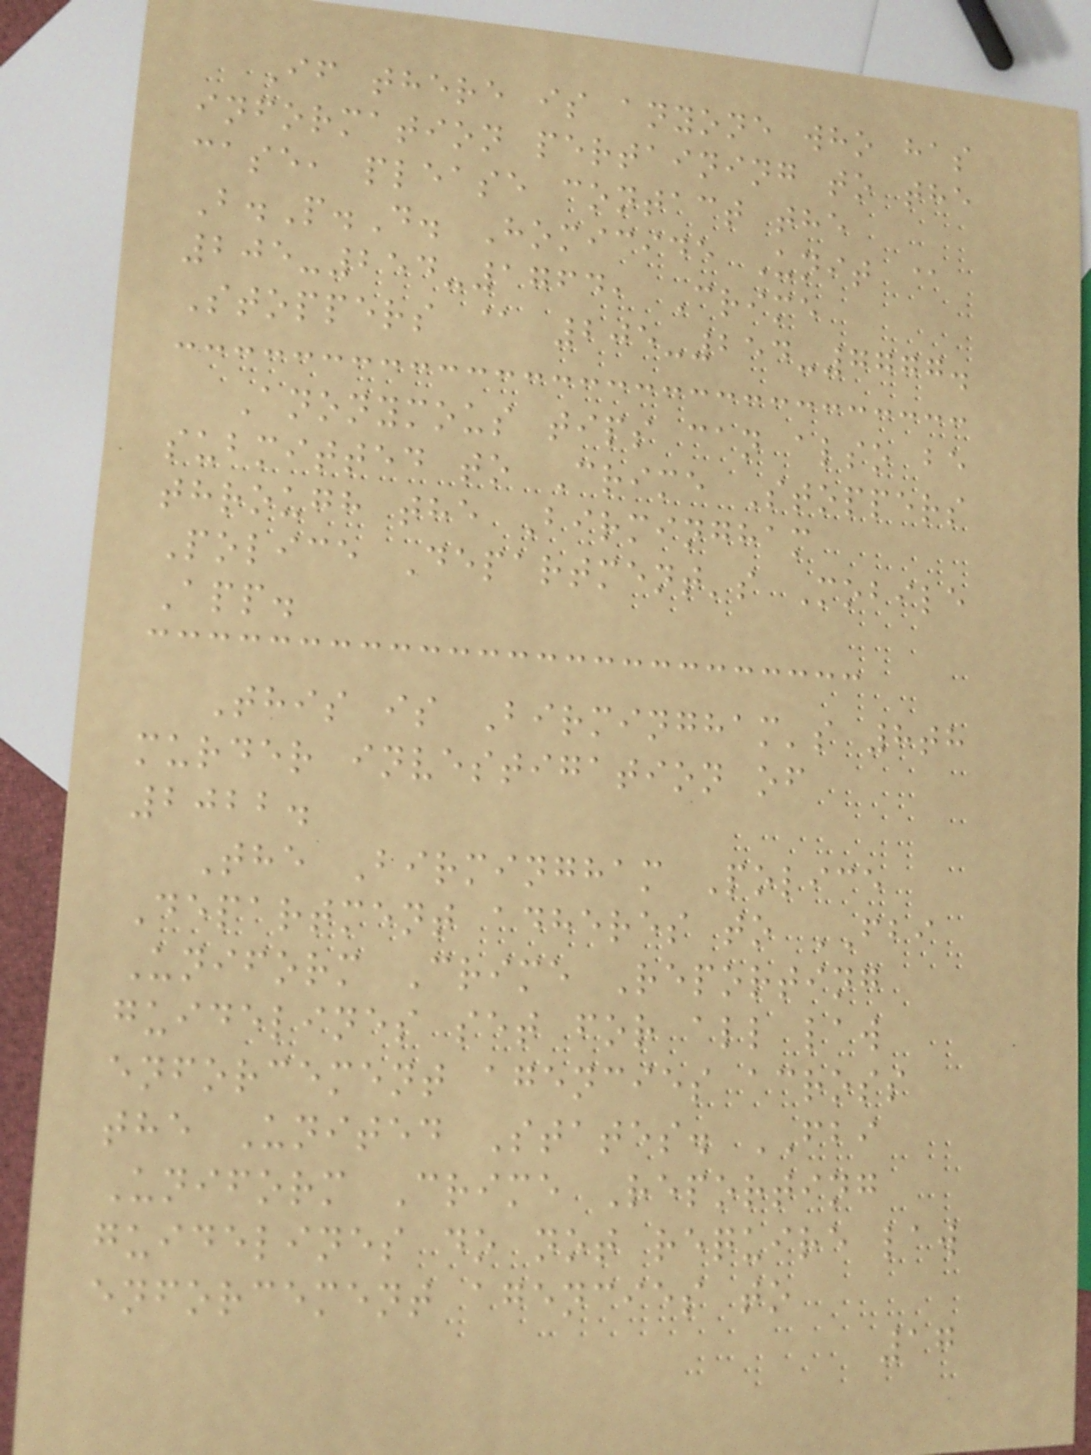If there is anyone who has
information pertaining to the
case, please contact the
B.P.D. Homicide Unit @
205-254-1764, Crime
Stoppers @ 205-254-7777.
Anonymous tips can also be
submitted to Crime Stoppers
through the Birmingham
Police Department's Mobile
App.
This is Birmingham's 8th
murder investigation of
2022.
The Birmingham Police
Department adheres to FBI
Uniform Crime Reporting
guidelines set for all law
enforcement agencies across
the United States. FBI
Uniform Crime Reporting
guidelines do not require law
enforcement agencies to
17
